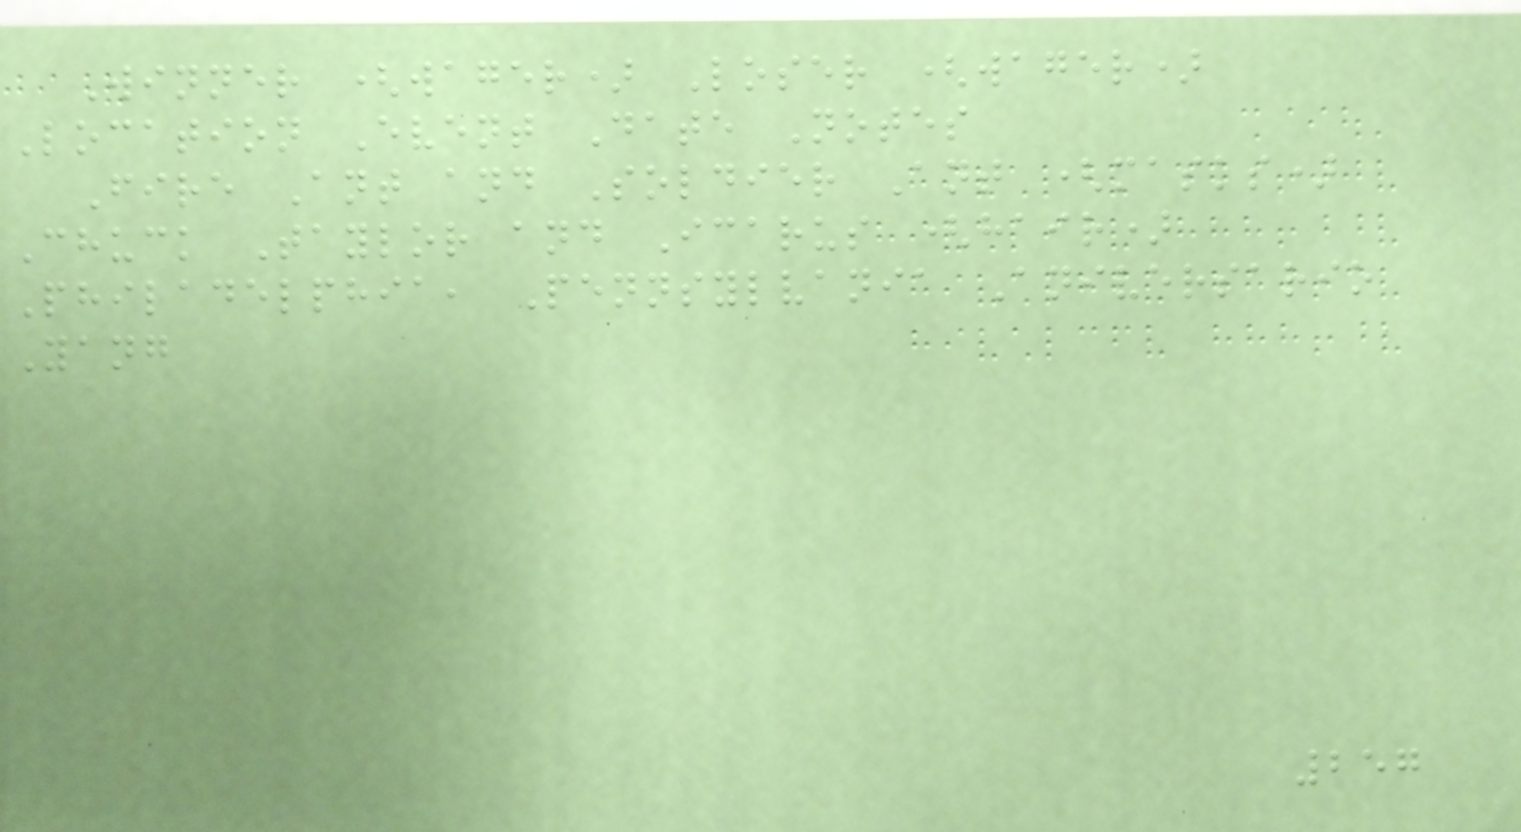Winner (wager) Loser (wager)
Location Event Date Notes
Fire Ant and Soldier Ant (masks)
Chuck Taylor and Icarus (hair)
Philadelphia, Pennsylvania Aniversario
Yang
257
